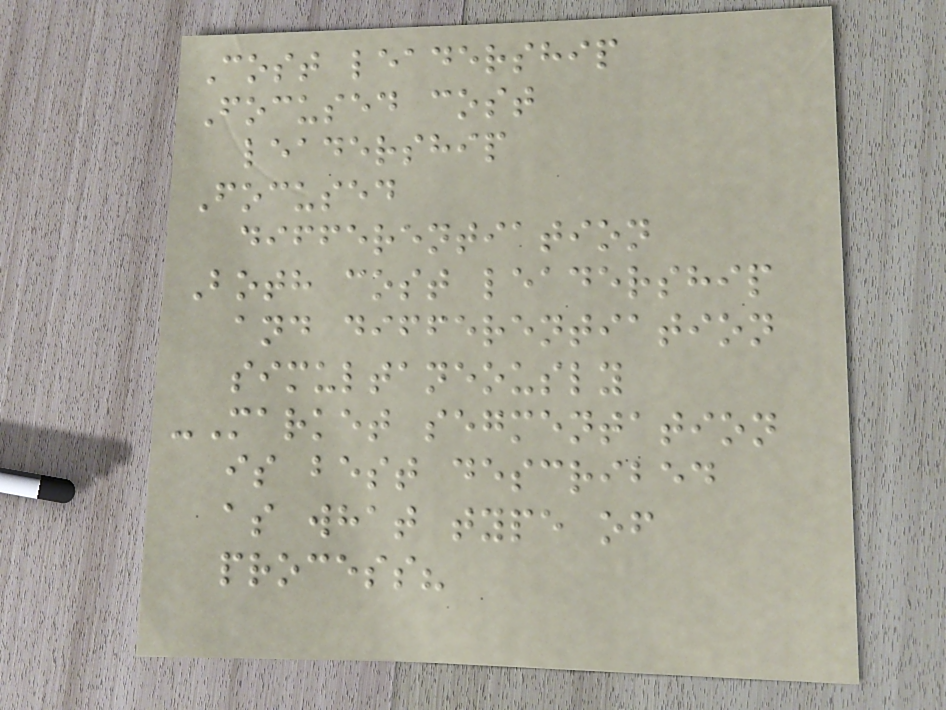Cost leadership
Focused cost
leadership
Focused
differentiation
Both cost leadership
and differentiation
simultaneously
-Market segmentation
is best described
as what type of
process?
